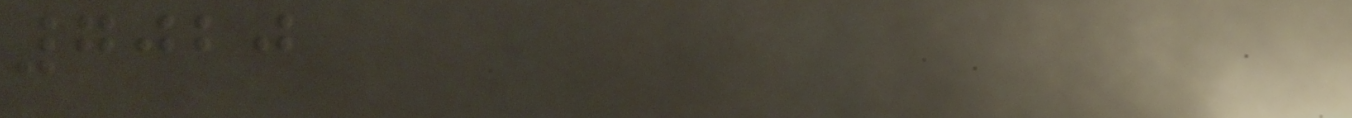7020
